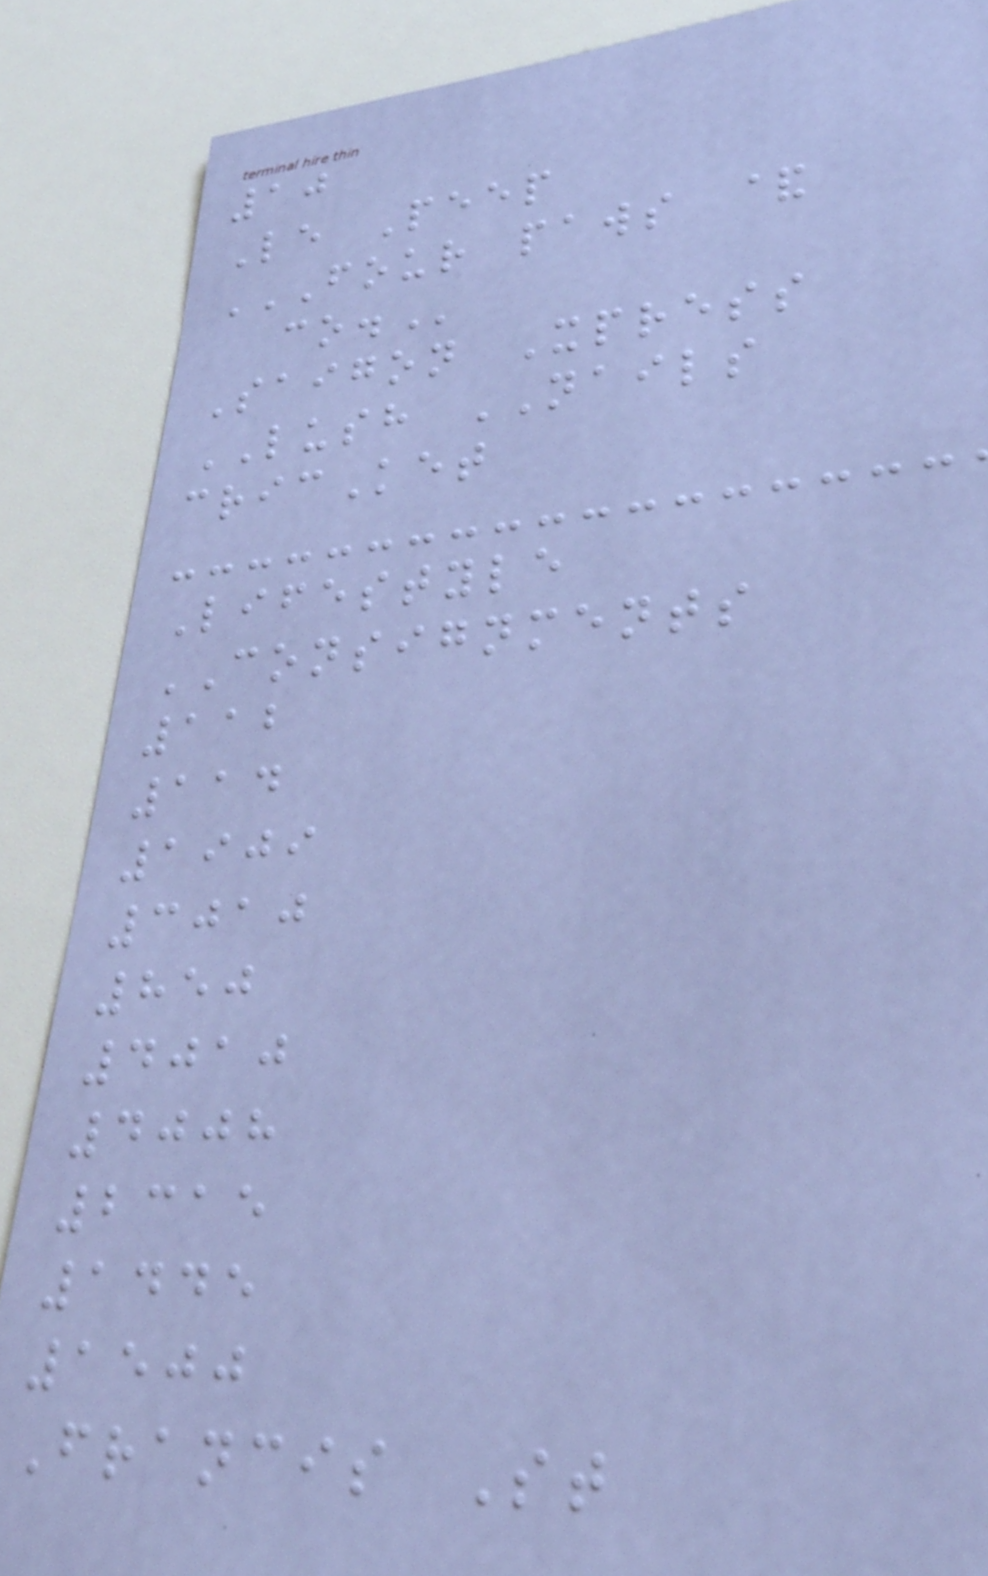10
Le Peep
FOUR PAWS &
CO.
Saigon Xpress
LUSH NAILS
cricKet
Lifestyle
CONSIGNMENTS
112
114
1909
3010
850
4010
4008
2315
1445
1500
Francis St
